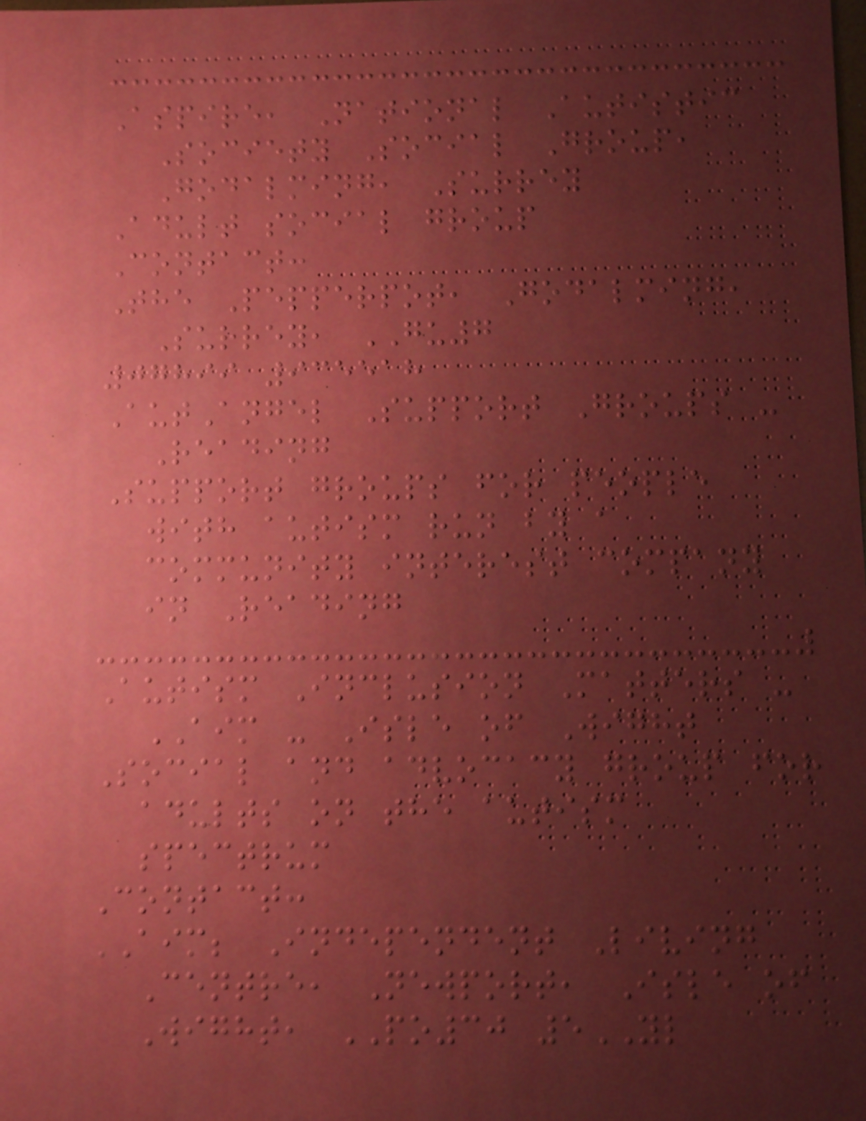Aspire, National Autistic
Society Social Group,
Godalming, Surrey
Adult social group
Contact:
The Pepperpot, Godalming,
Surrey, GU7
07899 935518
AutAngel Support Groups -
Reading
Support groups for people
with autism run by a
community interest company
in Reading
Autism Inclusion Matters -
AIM - Isle of Wight
Social and advocacy group for
adults on the autism
spectrum
Contact:
AIM; Independent Living
Centre, Newport, Isle of
Wight, PO30 5YL
